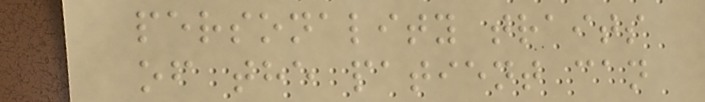personality traits
of the patient can
